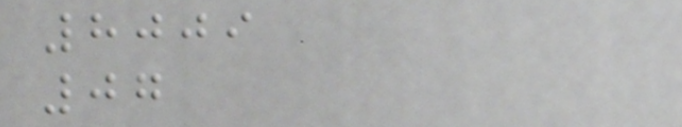8009
07
